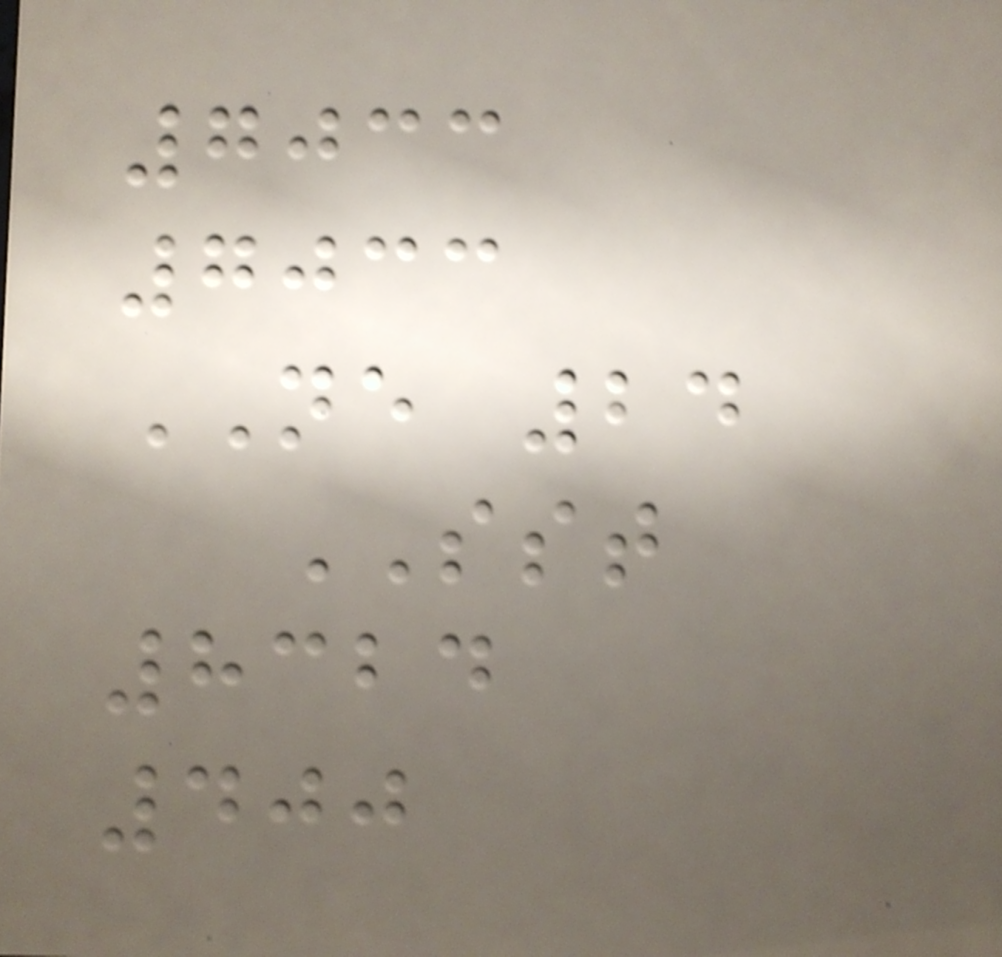7033
7033
NE 24
SST
8324
400
